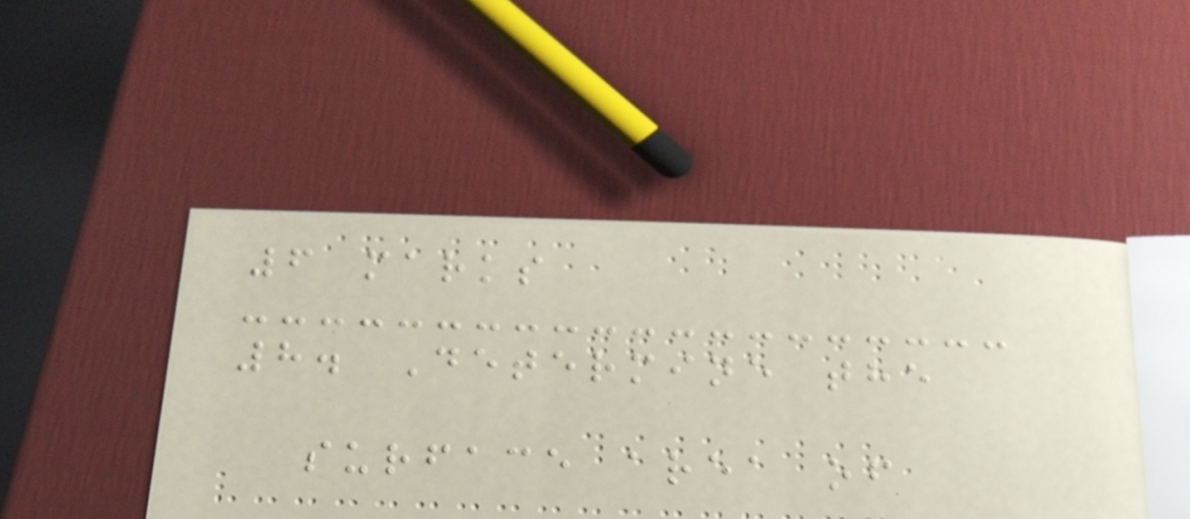6 marks
8. Determine the
surface area of
